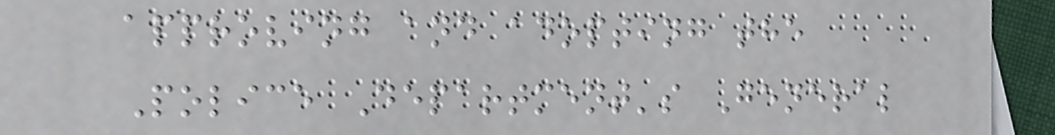approving and adopting the
Police Department's General
